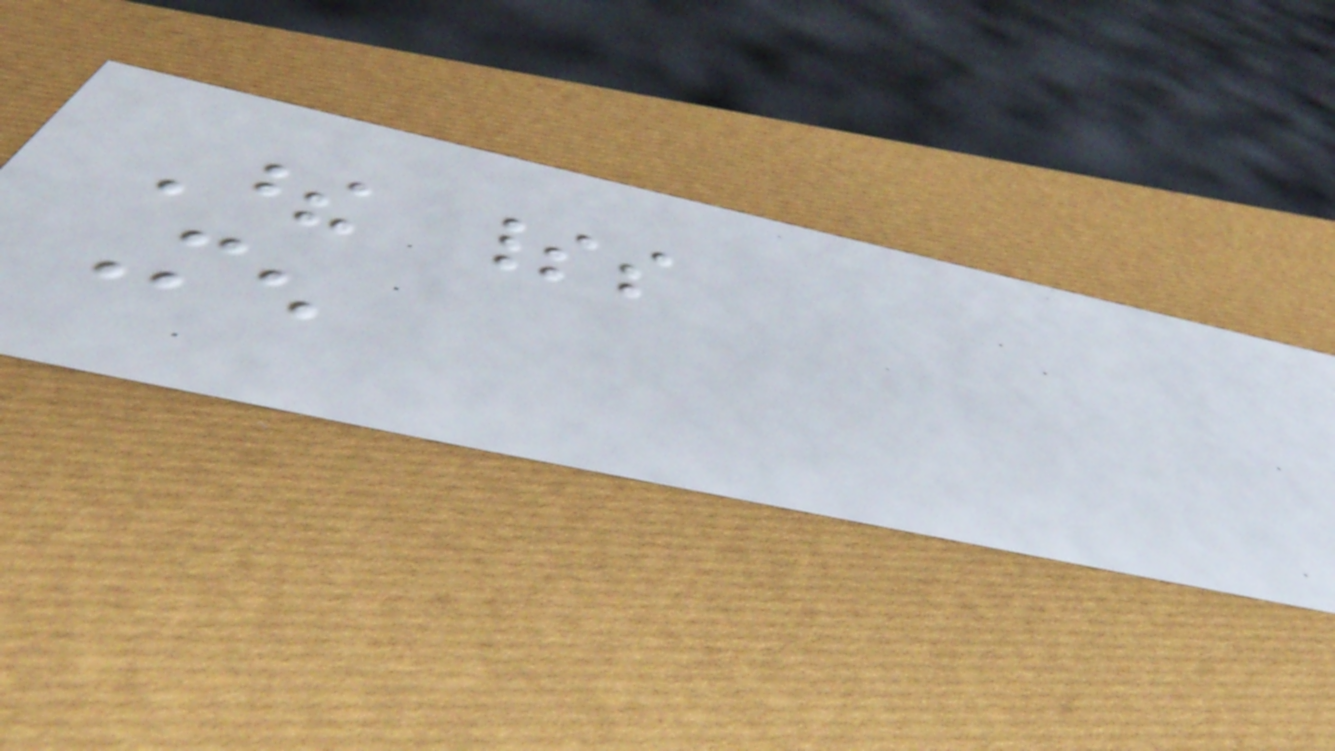These spirits
Men
